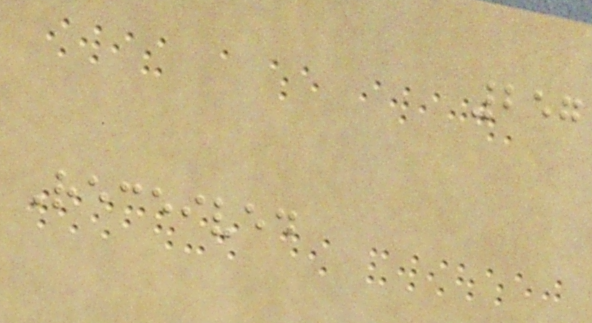257
Received
